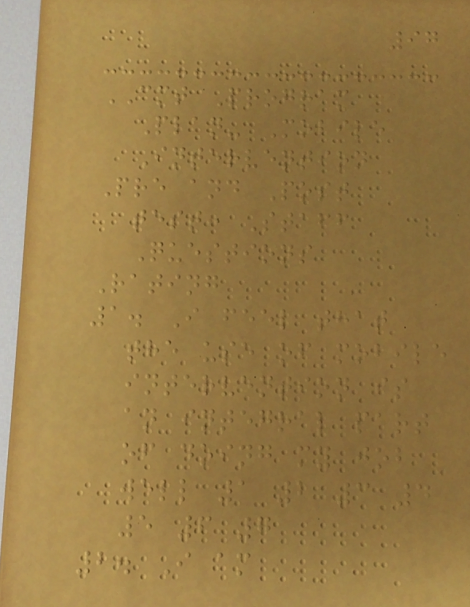97
CMT Program
Plan- Mobile
Intervention
Pre and Post
test: Staff
Questions
Rating
1. I feel that
the use of mobile
intervention is
an integral part
of doing my job
well 1 2 3 4
5 6 7
2. I am
